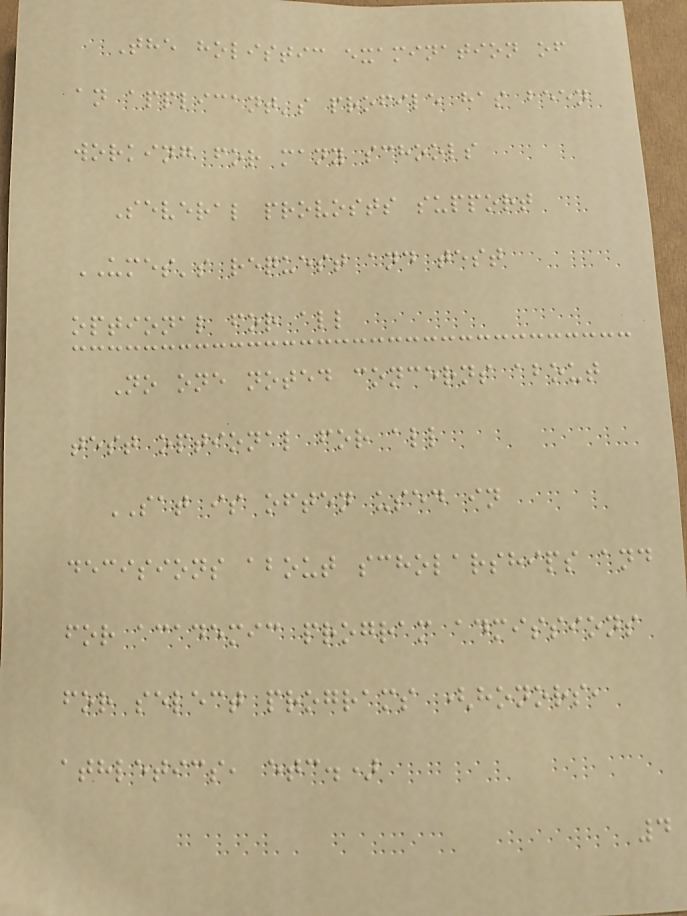The holistic examination of
an applicant's profile has been
working for many schools
Several provosts support
UMES's request and test
optional for all
No one noted concerns about
test optional for all
SAT is often used in
decisions about scholarships and
for academic program admissions
for select programs (honors,
athletics, etc.)
4
